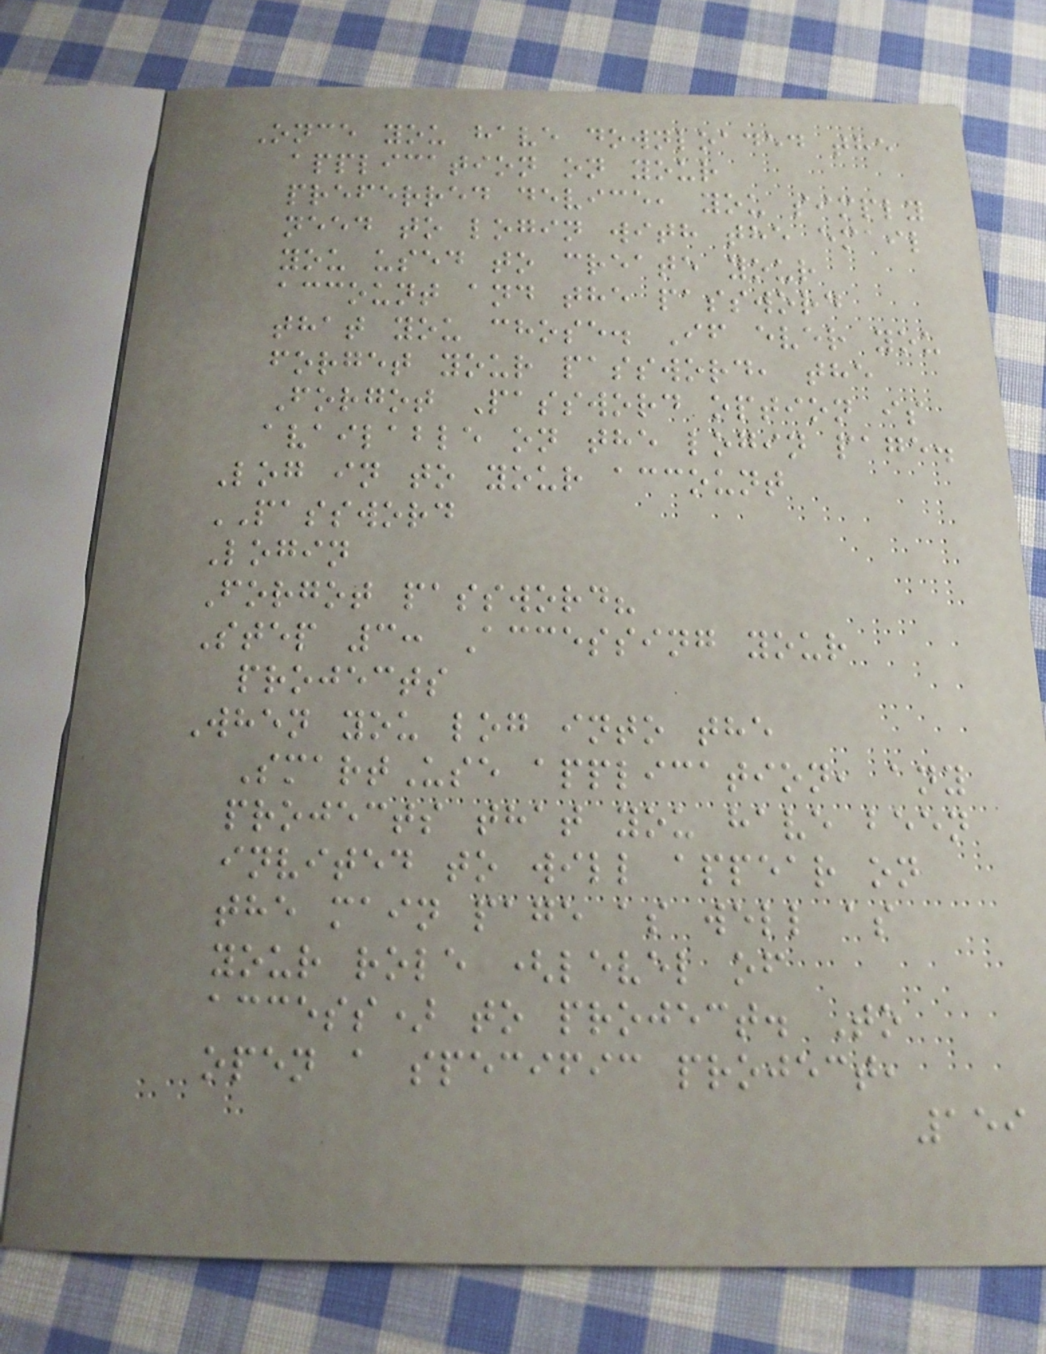Once you have downloaded the
application on your
preferred device, you simply
need to login with the email
you used to create your
account and the password
that you chose. If ever you
forget your password, the
Forgot Password option is
available on the login page.
Log in to your account
PASSWORD
Login
Forgot password?
Step 3: Accessing your
projects
When you log into the
SmartUse application, any
projects that you have been
invited to will appear on
the main page as well as
your role (level of
access) to project. To
open a specific project,
159
